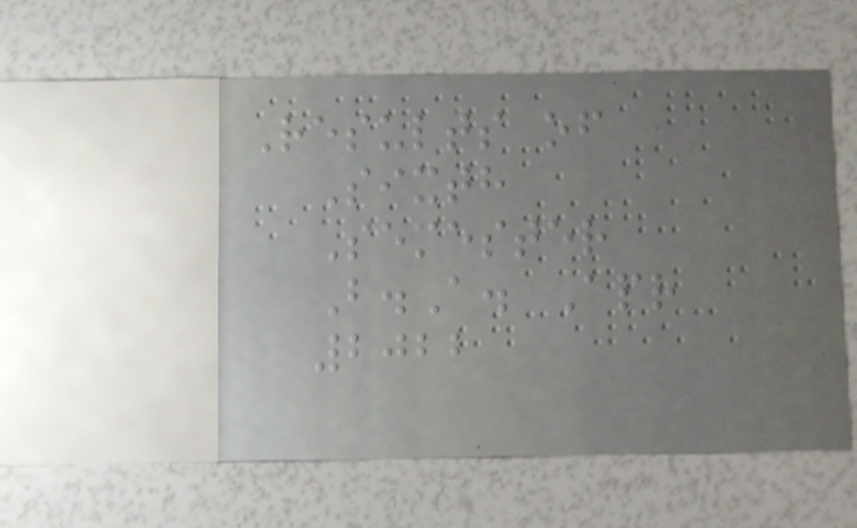Results of
Sixth
Semester
B.A. Apr
2022
